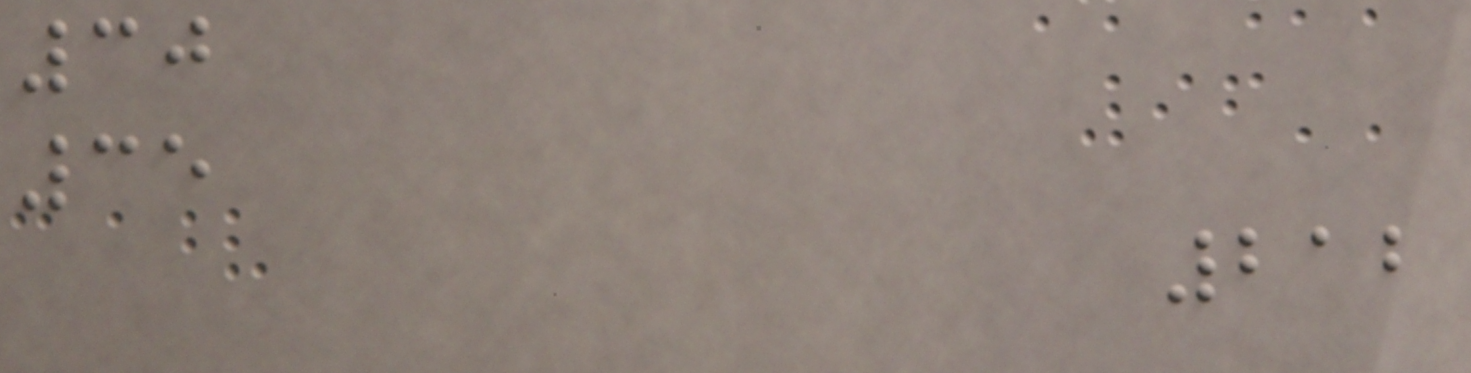30
35
212
